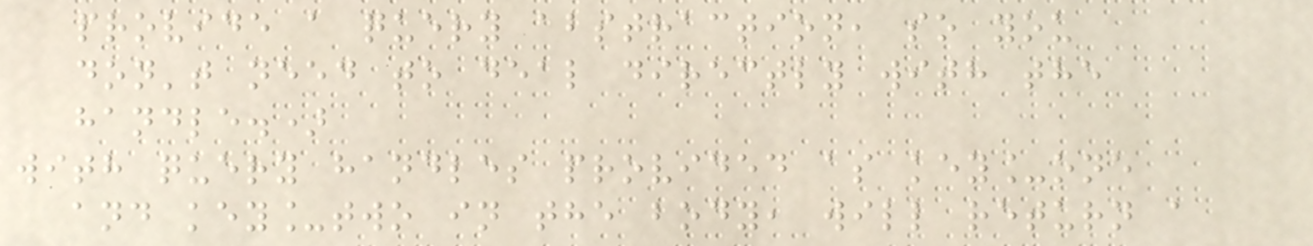provide a query abstraction, so you
don't need to deal directly with the
handle.)
with query handles provided as key_one
and key_two in the body, will return a
